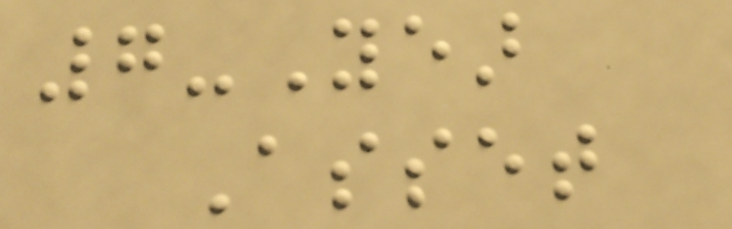7-Year
Asset
